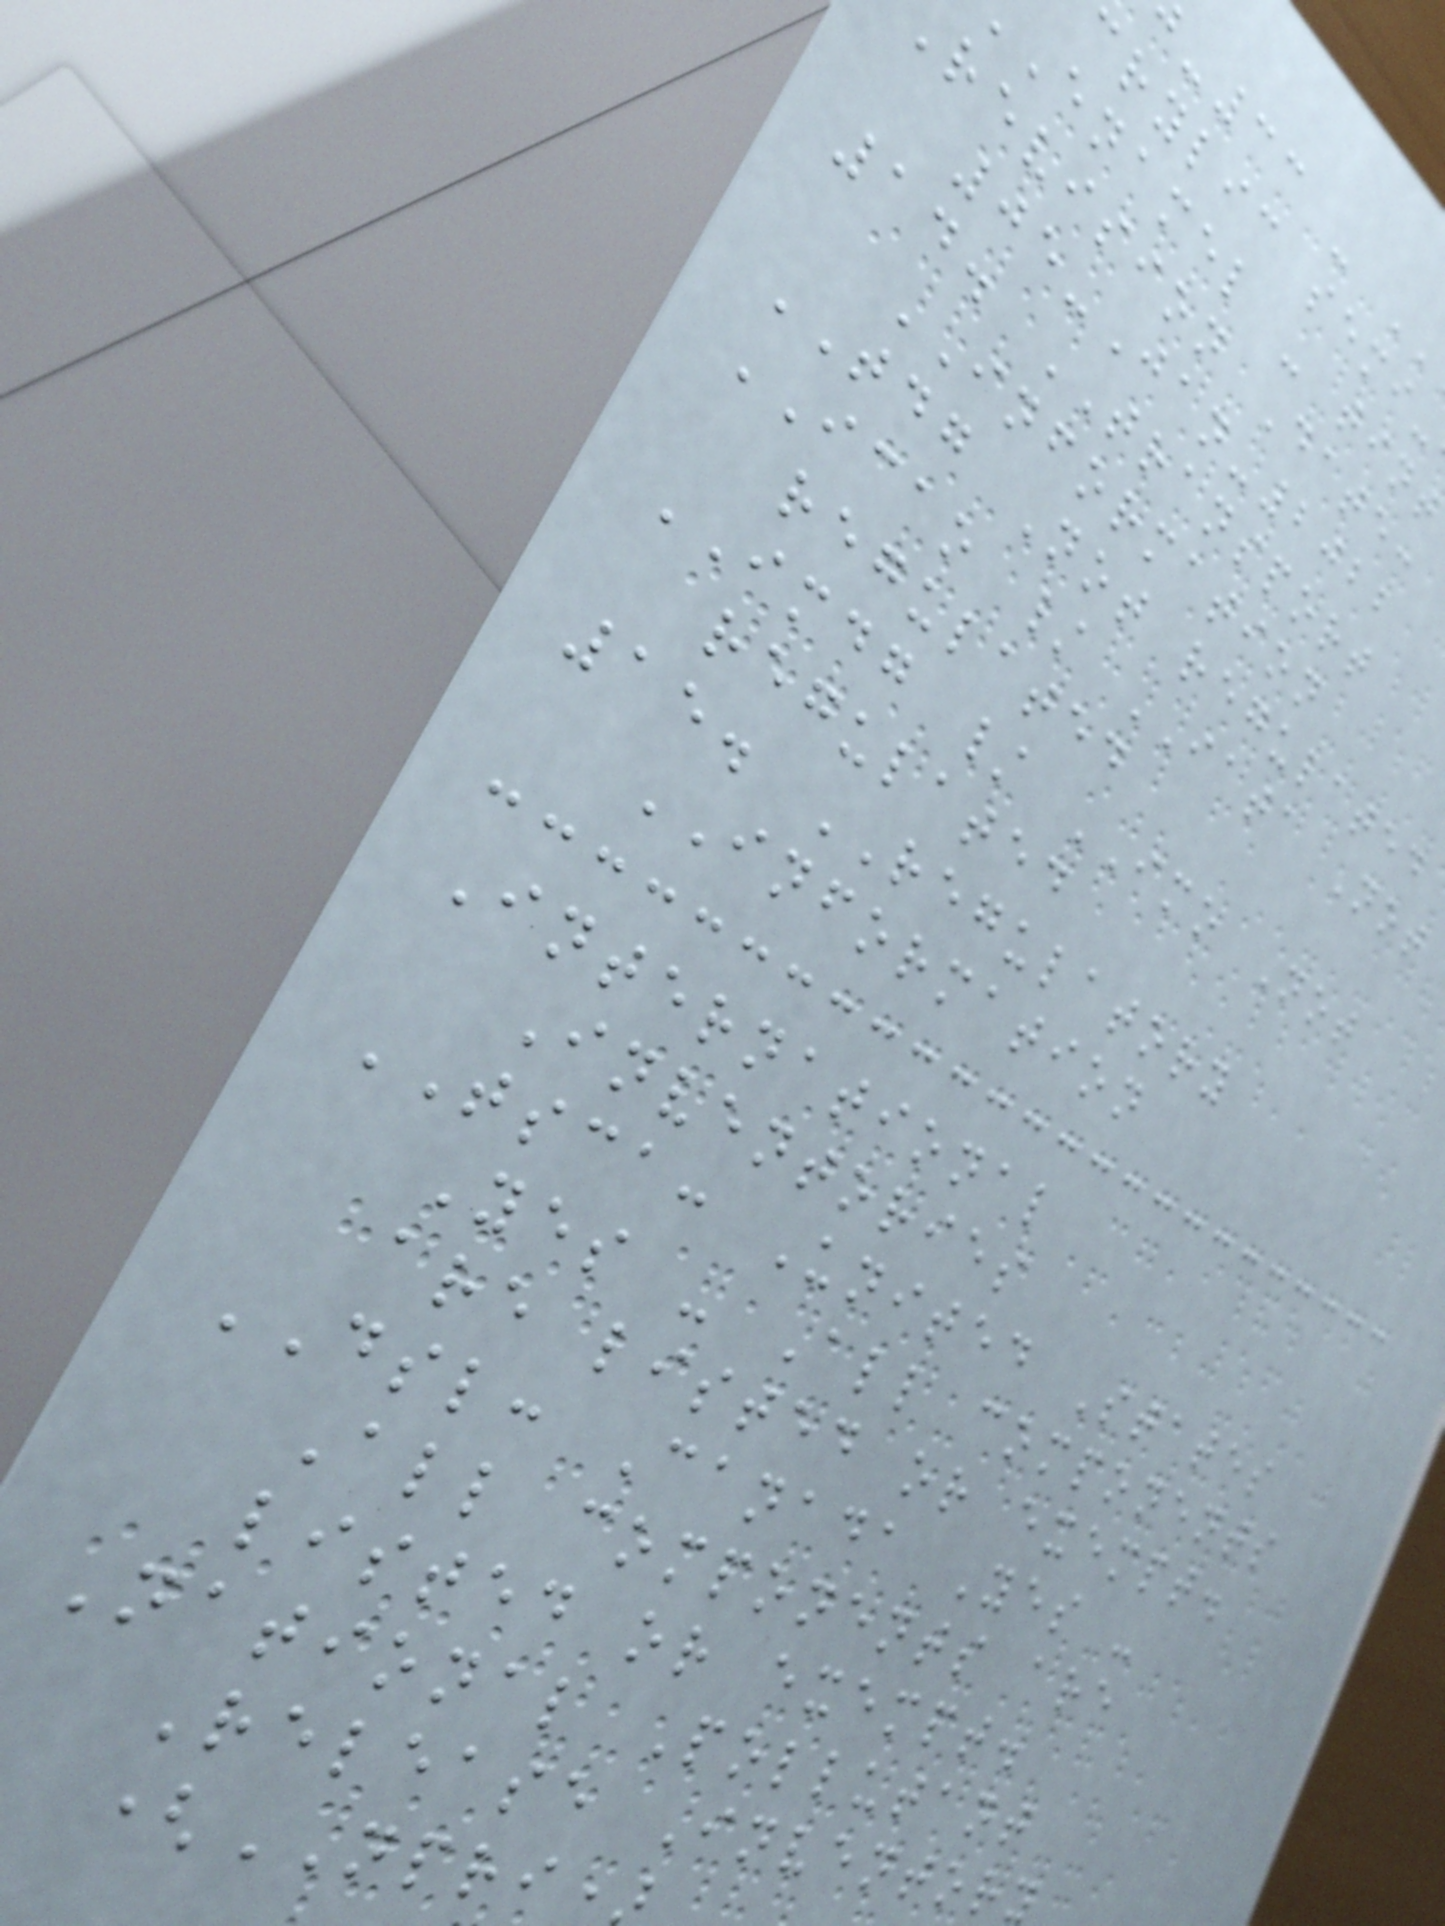-33 -
crylic
enamel - tint
revision Date:
05-Jan-2022
14. TRANSPORT
INFORMATION
TDG Not regulated
ICAO / IATA Not
regulated
IMDG / IMO Not
regulated
15. REGULATORY
INFORMATION
International
Inventories
TSCA: United States
Yes - All components
are listed or exempt.
DSL: Canada Yes -
All components are
listed or exempt.
National Pollutant
Release Inventory
(NPRI
